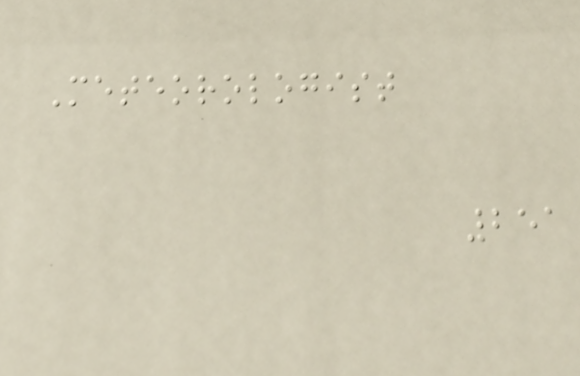Meteorologist
251
